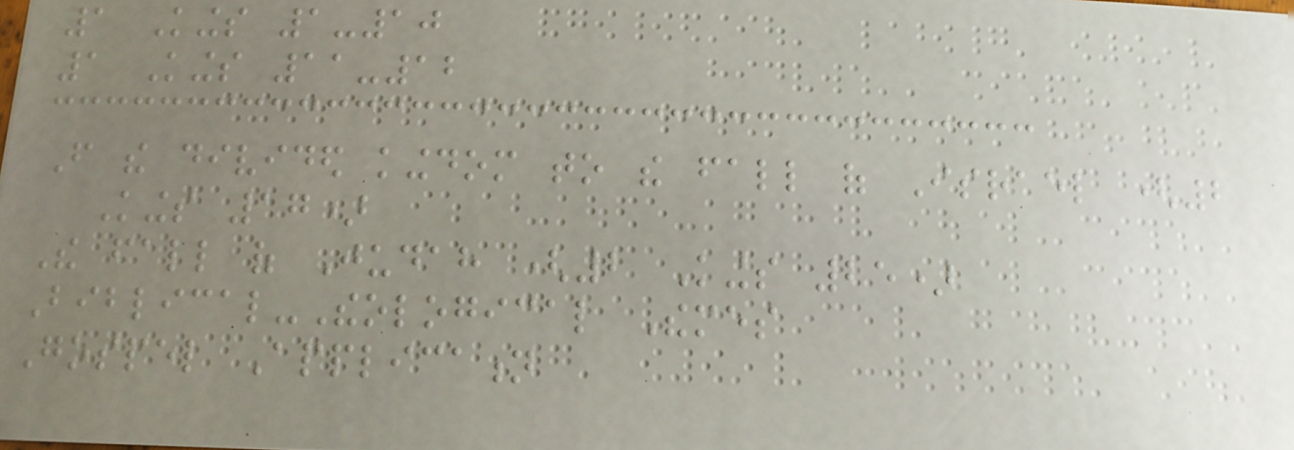1 Kings 1-10
1 Kings 11-12
From the divided kingdom to the fall of Israel (2
Kings 17)
The fall of Judah (2 Kings 25)
Biblical-Theological Themes
Gospel Application
